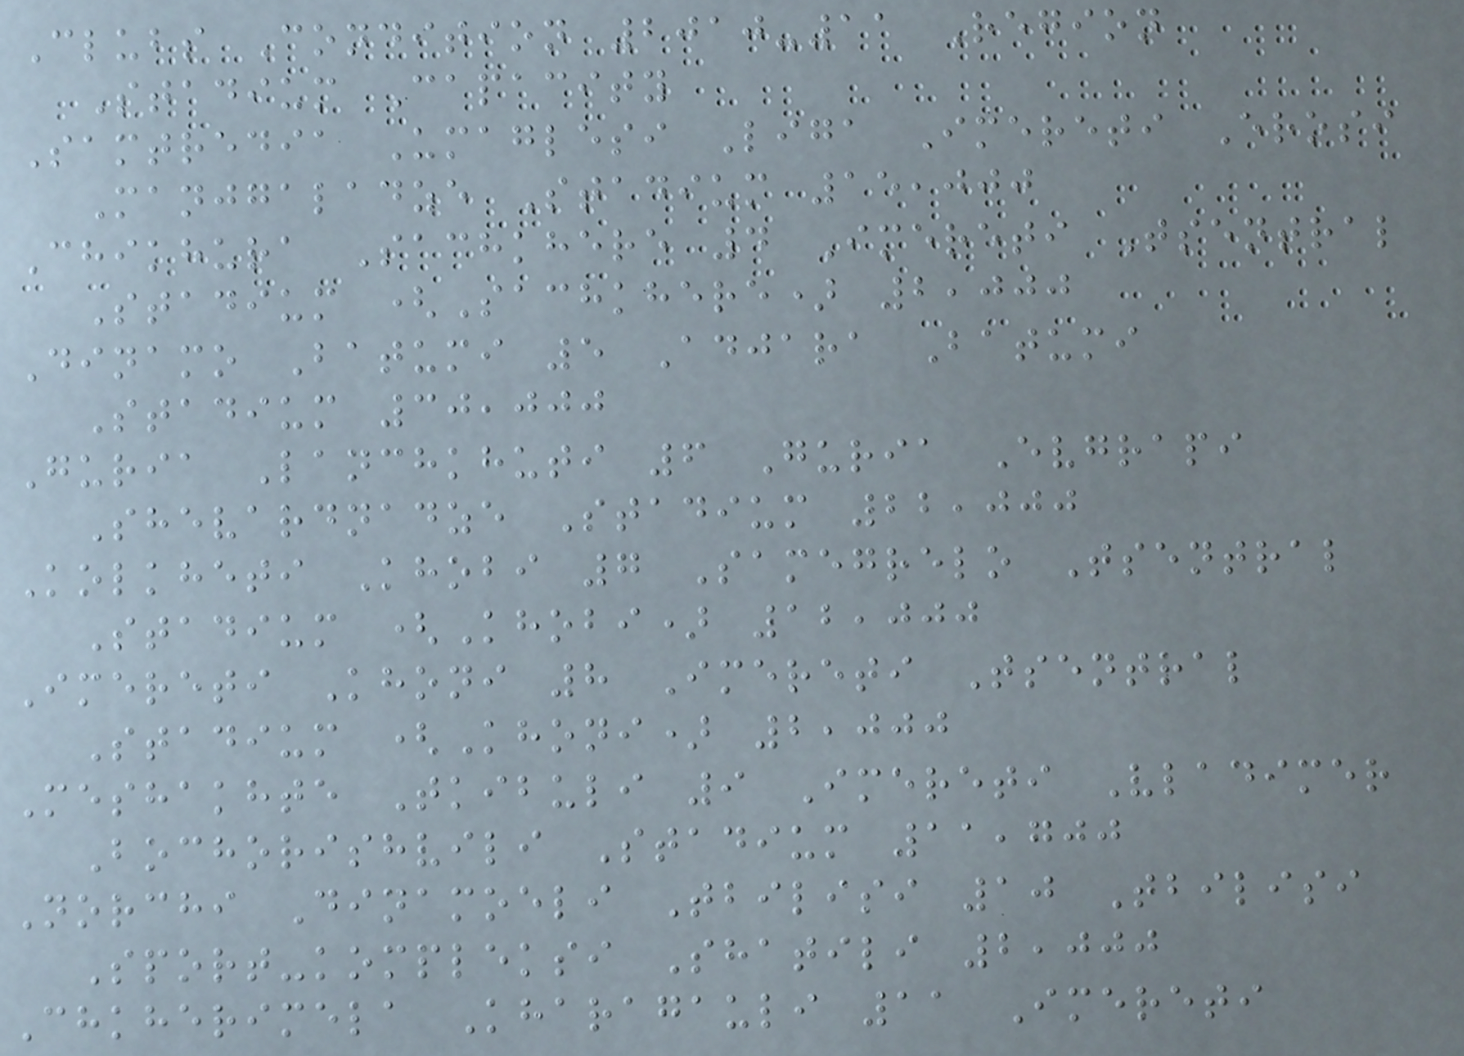Clubs Condition 2010-11 Region
Stadium Capacity
Samtredia Umaglesi Liga Imereti Erosi
Manjgaladze Stadium 15,000
Chikhura Sachkhere 4 Imereti Tsentral
Stadium (Sachkhere) 2,000
Dinamo Batumi 5 Adjara Batumi
Stadium 30,000
Guria Lanchkhuti 6 Guria Evgrapi
Shevardnadze Stadium 22,000
Kolkheti Khobi 7 Samegrelo Tsentral
Stadium (Khobi) 12,000
Imereti Khoni 8 Imereti Tsentral
Stadium (Khoni) 2,000
Meshakhte Tkibuli 9 Imereti Vladimer
Bochorishvili Stadium 11,700
Norchi Dinamoeli Tbilisi 10 Tbilisi
Sport-kompleksi Shatili 2,000
Chkherimela Kharagauli 11 Imereti
